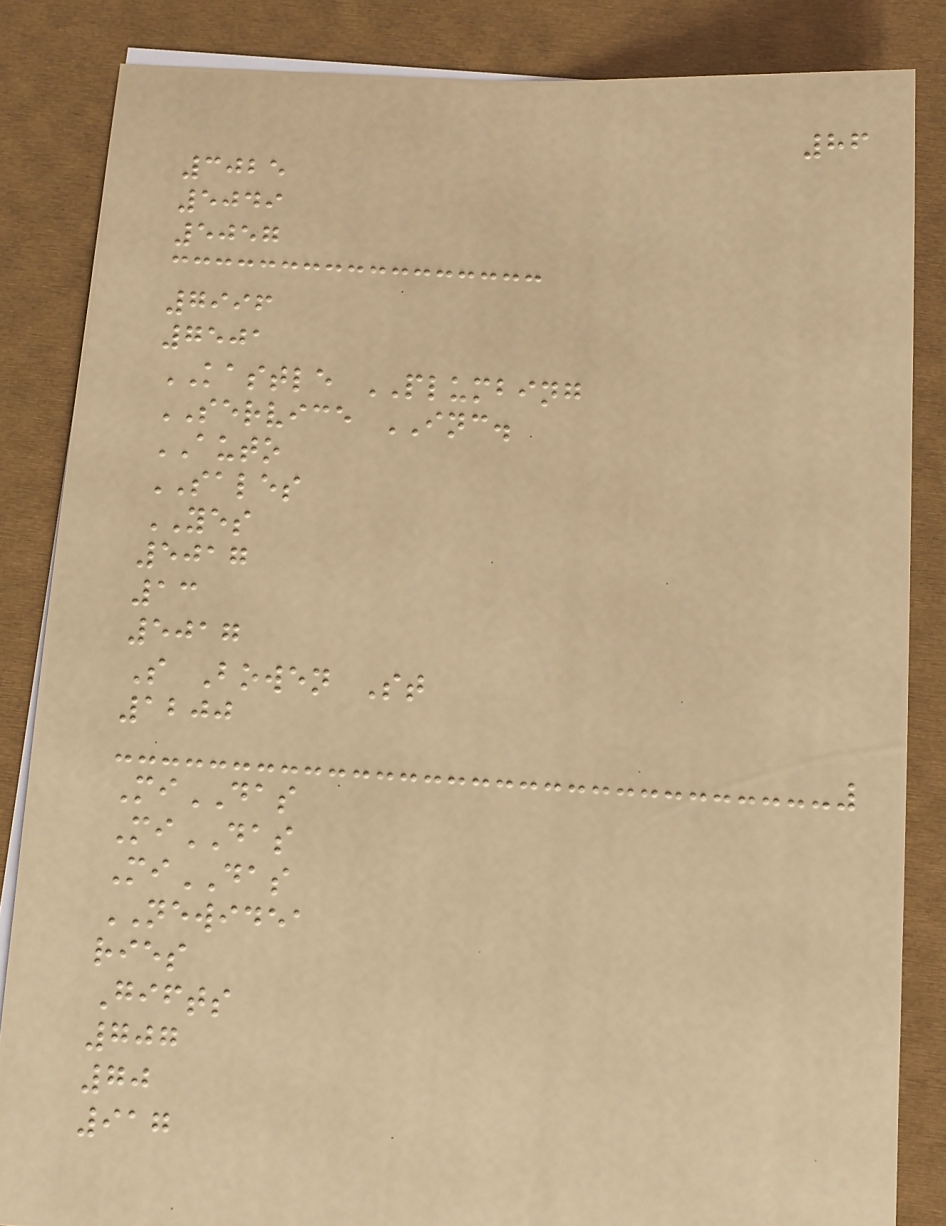86
3025
5049
5057
7996
7501
KASTLE PLUMBING
SERVICE INC.
AUTO
SALES
YES
5017
13
5017
S Bowen St
1200
MiDAS
MiDAS
MiDAS
NEWIDEA
ries
Gifts
707
70
917
